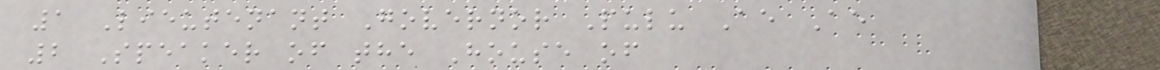1 Lieutenant Governor Pulu Ae Ae
2 Speaker of the House of
